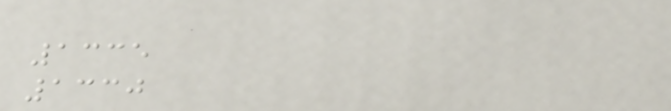1335
1330
